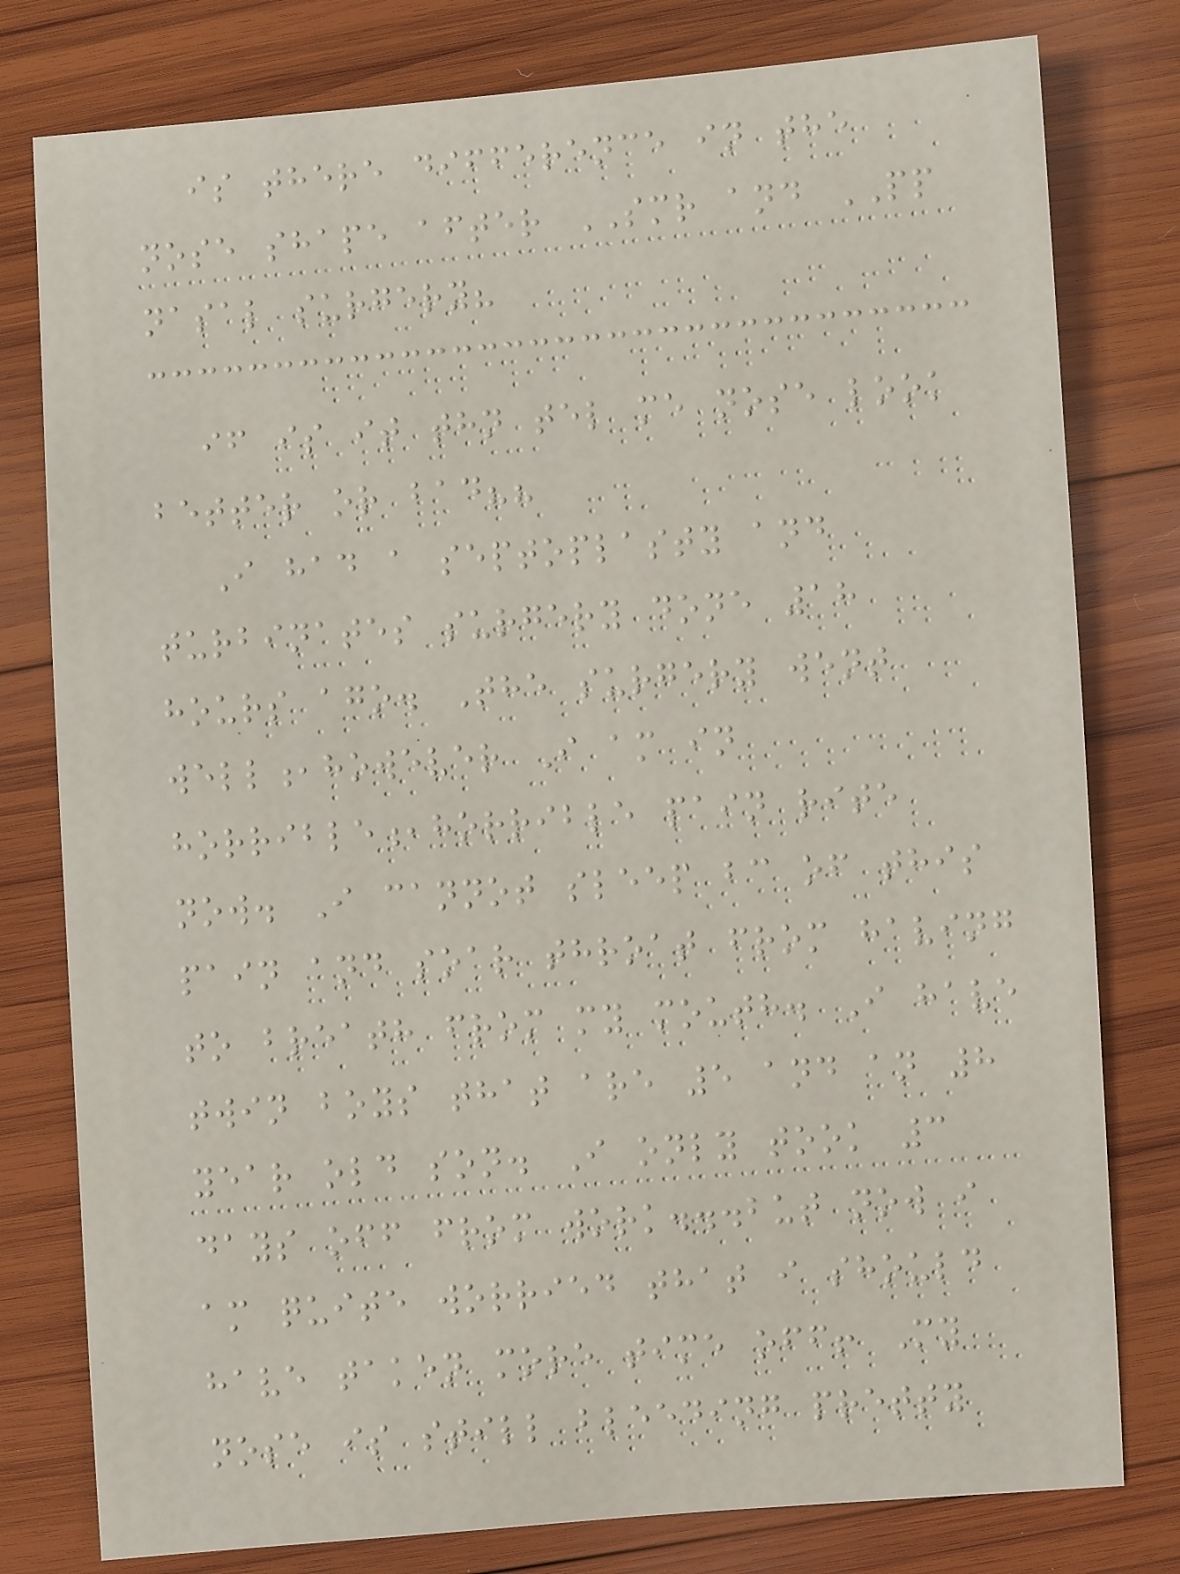is there difference in the
nose shape after SMR and PP
nasal surgery?
if is it thn tel me nose look
better or bad??
I had a septoplasty and
turbinates surgery done 18
hours ago. The surgery went
well,however I am in
horrible,horrible pain rite
now. I cannot sleep bc of this
pain and soar throat from having
to breath from my mouth. I have
twin boys that are 5 and an 8
year old son. I only took 3
days off from work...but now i
am quite worried that i should
have taken more time off! My
nose is still bleeding pretty
